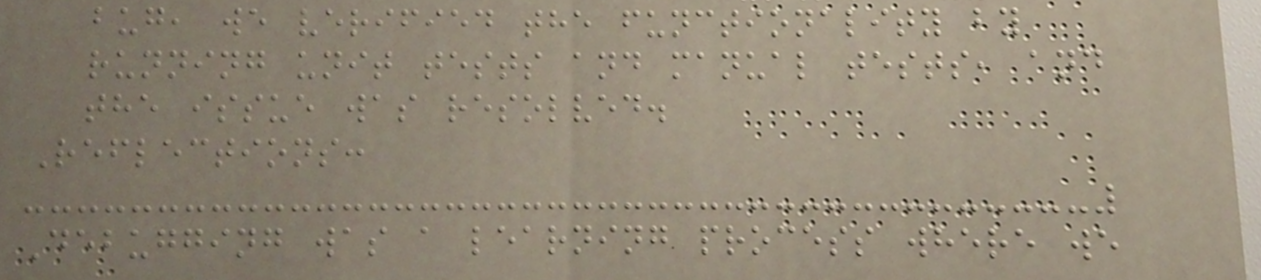bug, we verified the functionality by
running unit tests and manual tests, and
the issue was resolved.
Reflections:
Debugging was a learning process where we
